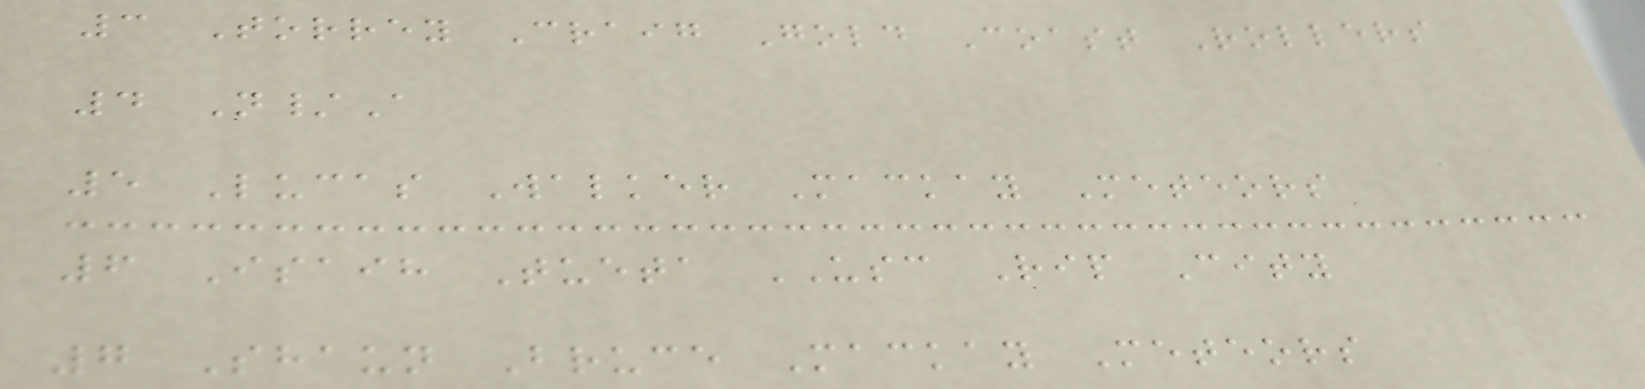3 Torrey Craig Gold Coast Rollers
4 N/A
5 Lucas Walker Mackay Meteors
6 Isaih Tueta USC Rip City
7 Shaun Bruce Mackay Meteors
